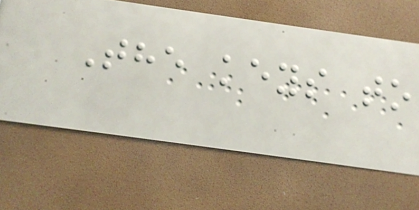The keys to
